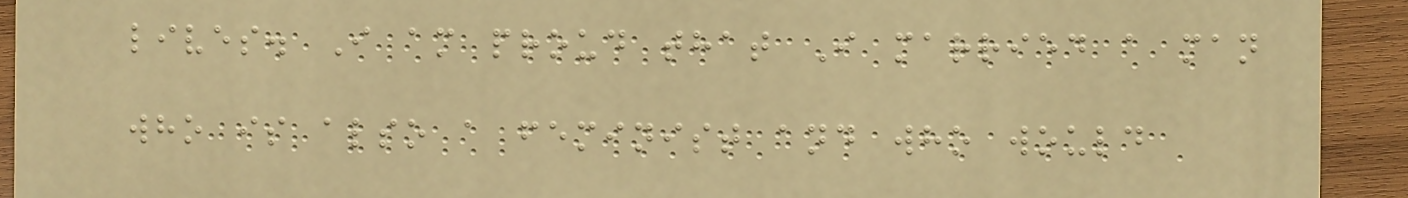lives. I am proud that I married a man
who is also a feminist and who would
